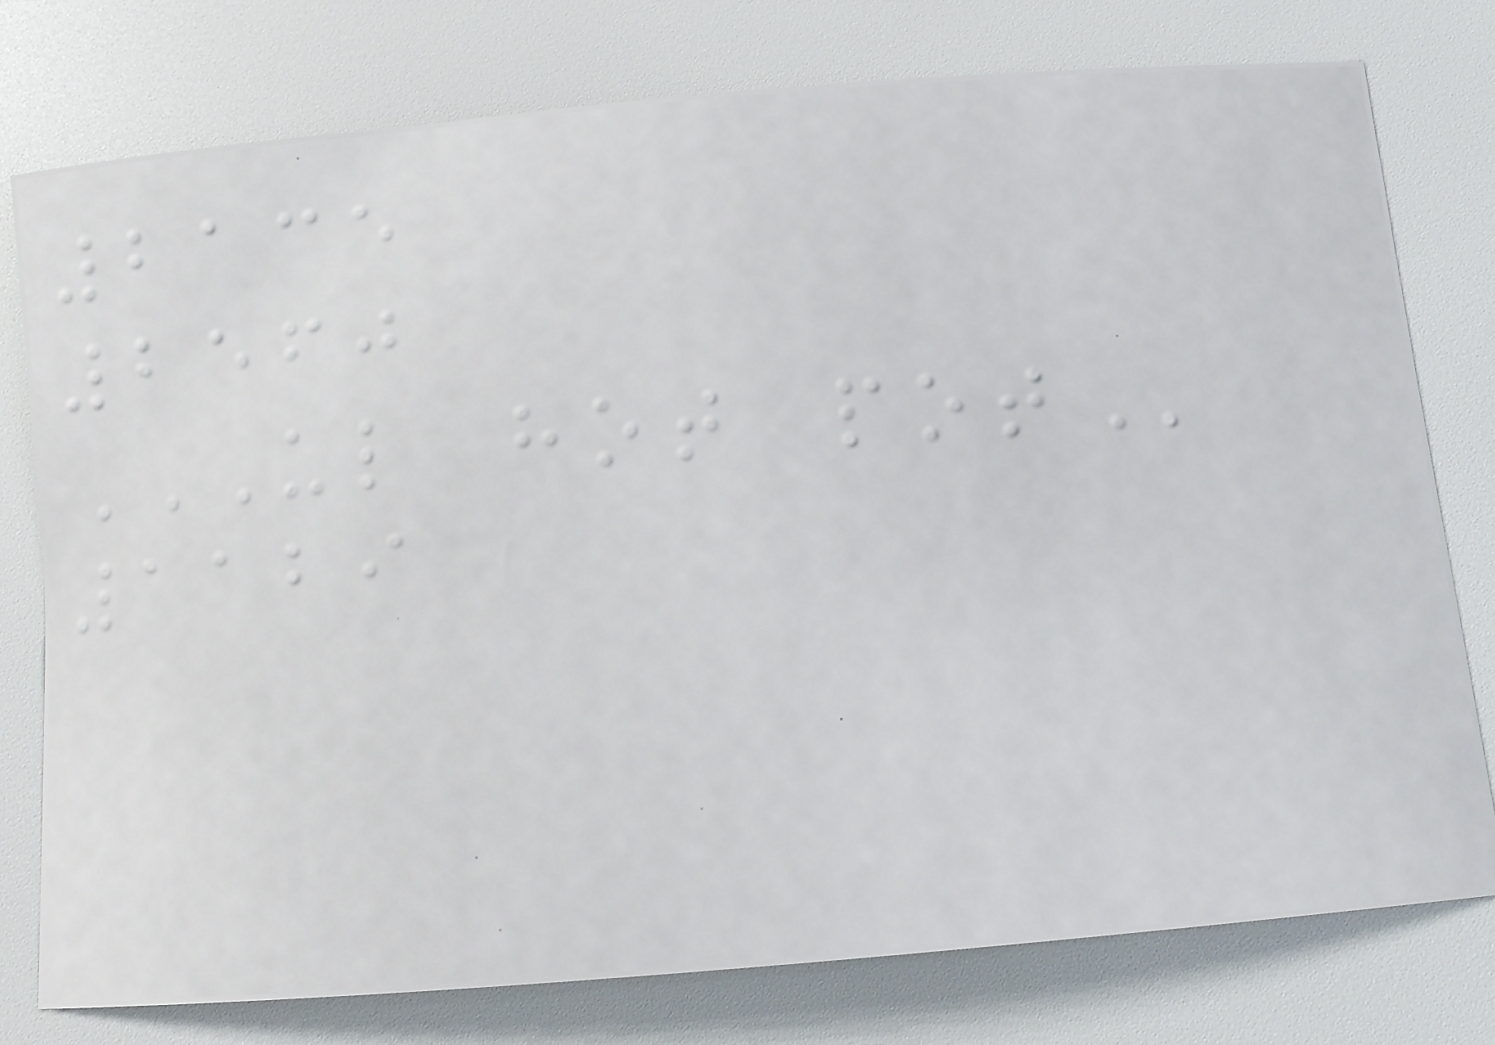2135
2560
UL HOT POT
1129
